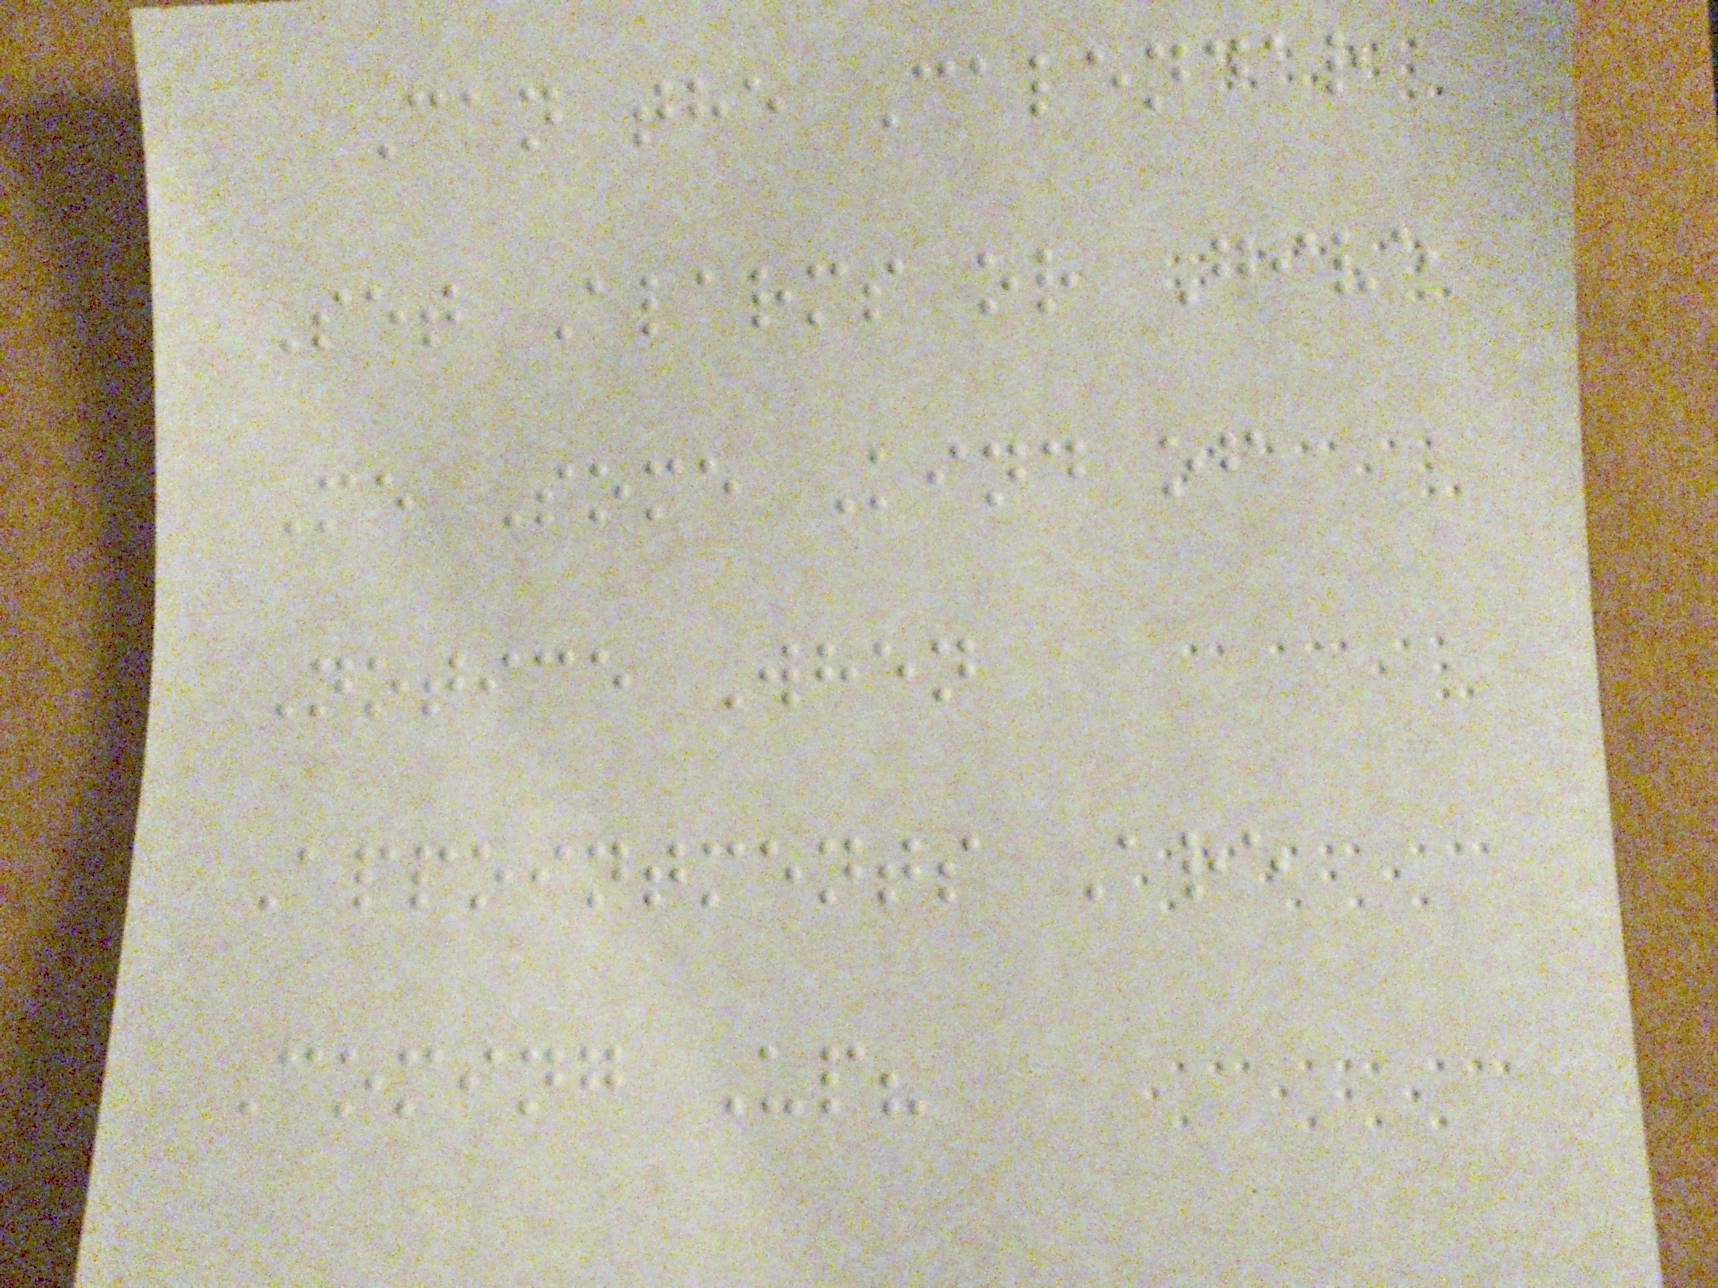Can the Calendar
Set Alarms or Give
Me Some Kind of
Notice When
Appointments Are
Coming Up?
